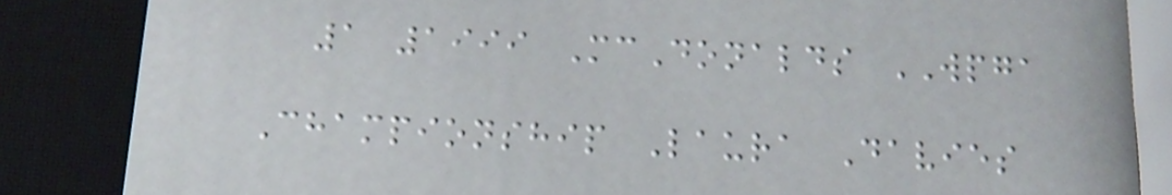1 1999 McDonalds WPGA
Championship Laura Davies
